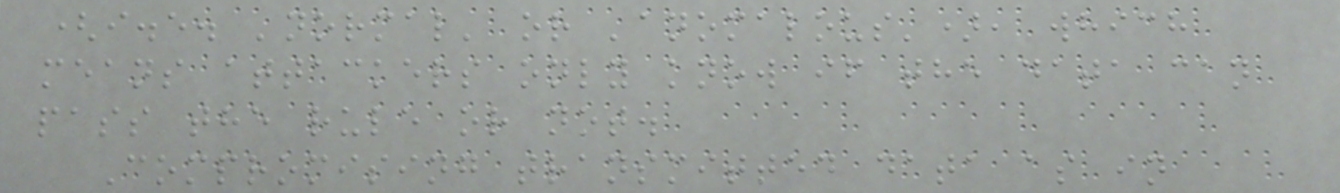(i.e. 'normal' or 'anomalous'), which
means attackers only know if the data can
pass the rule or not.
Compromising transmitted data as in
